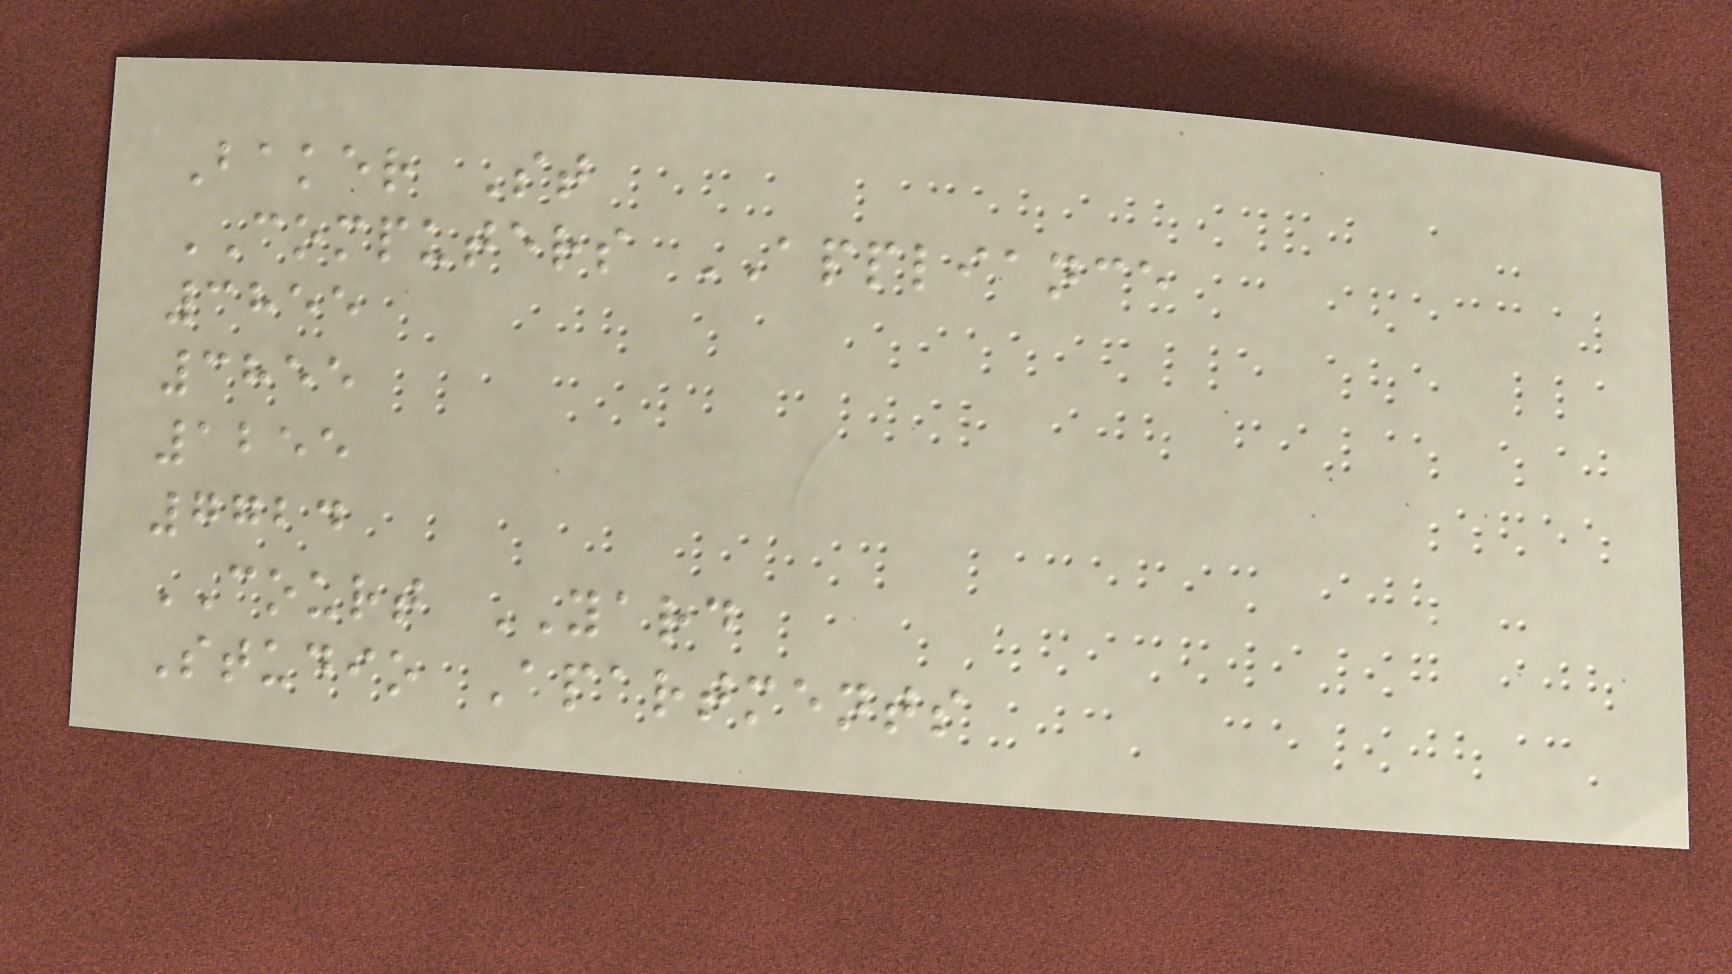Baker St
COMPUTERS APPLIANCE
3855
3855
1255
7724
COURT YARD
Studio Apartments
